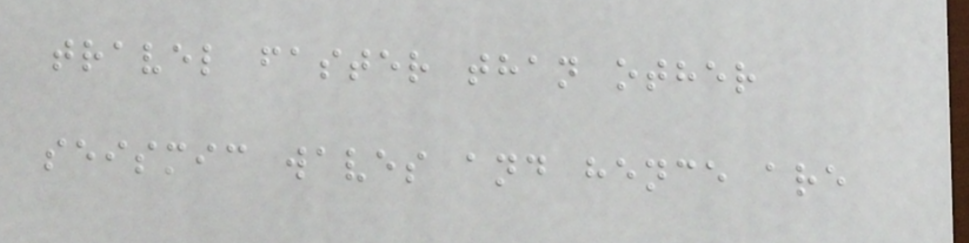travel faster than other
seismic waves and hence are
